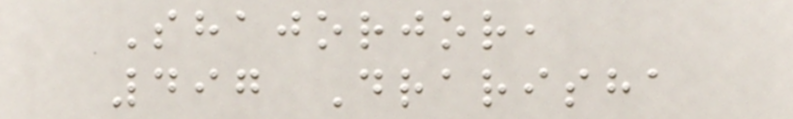Shajorjor,
497 Drarisha
